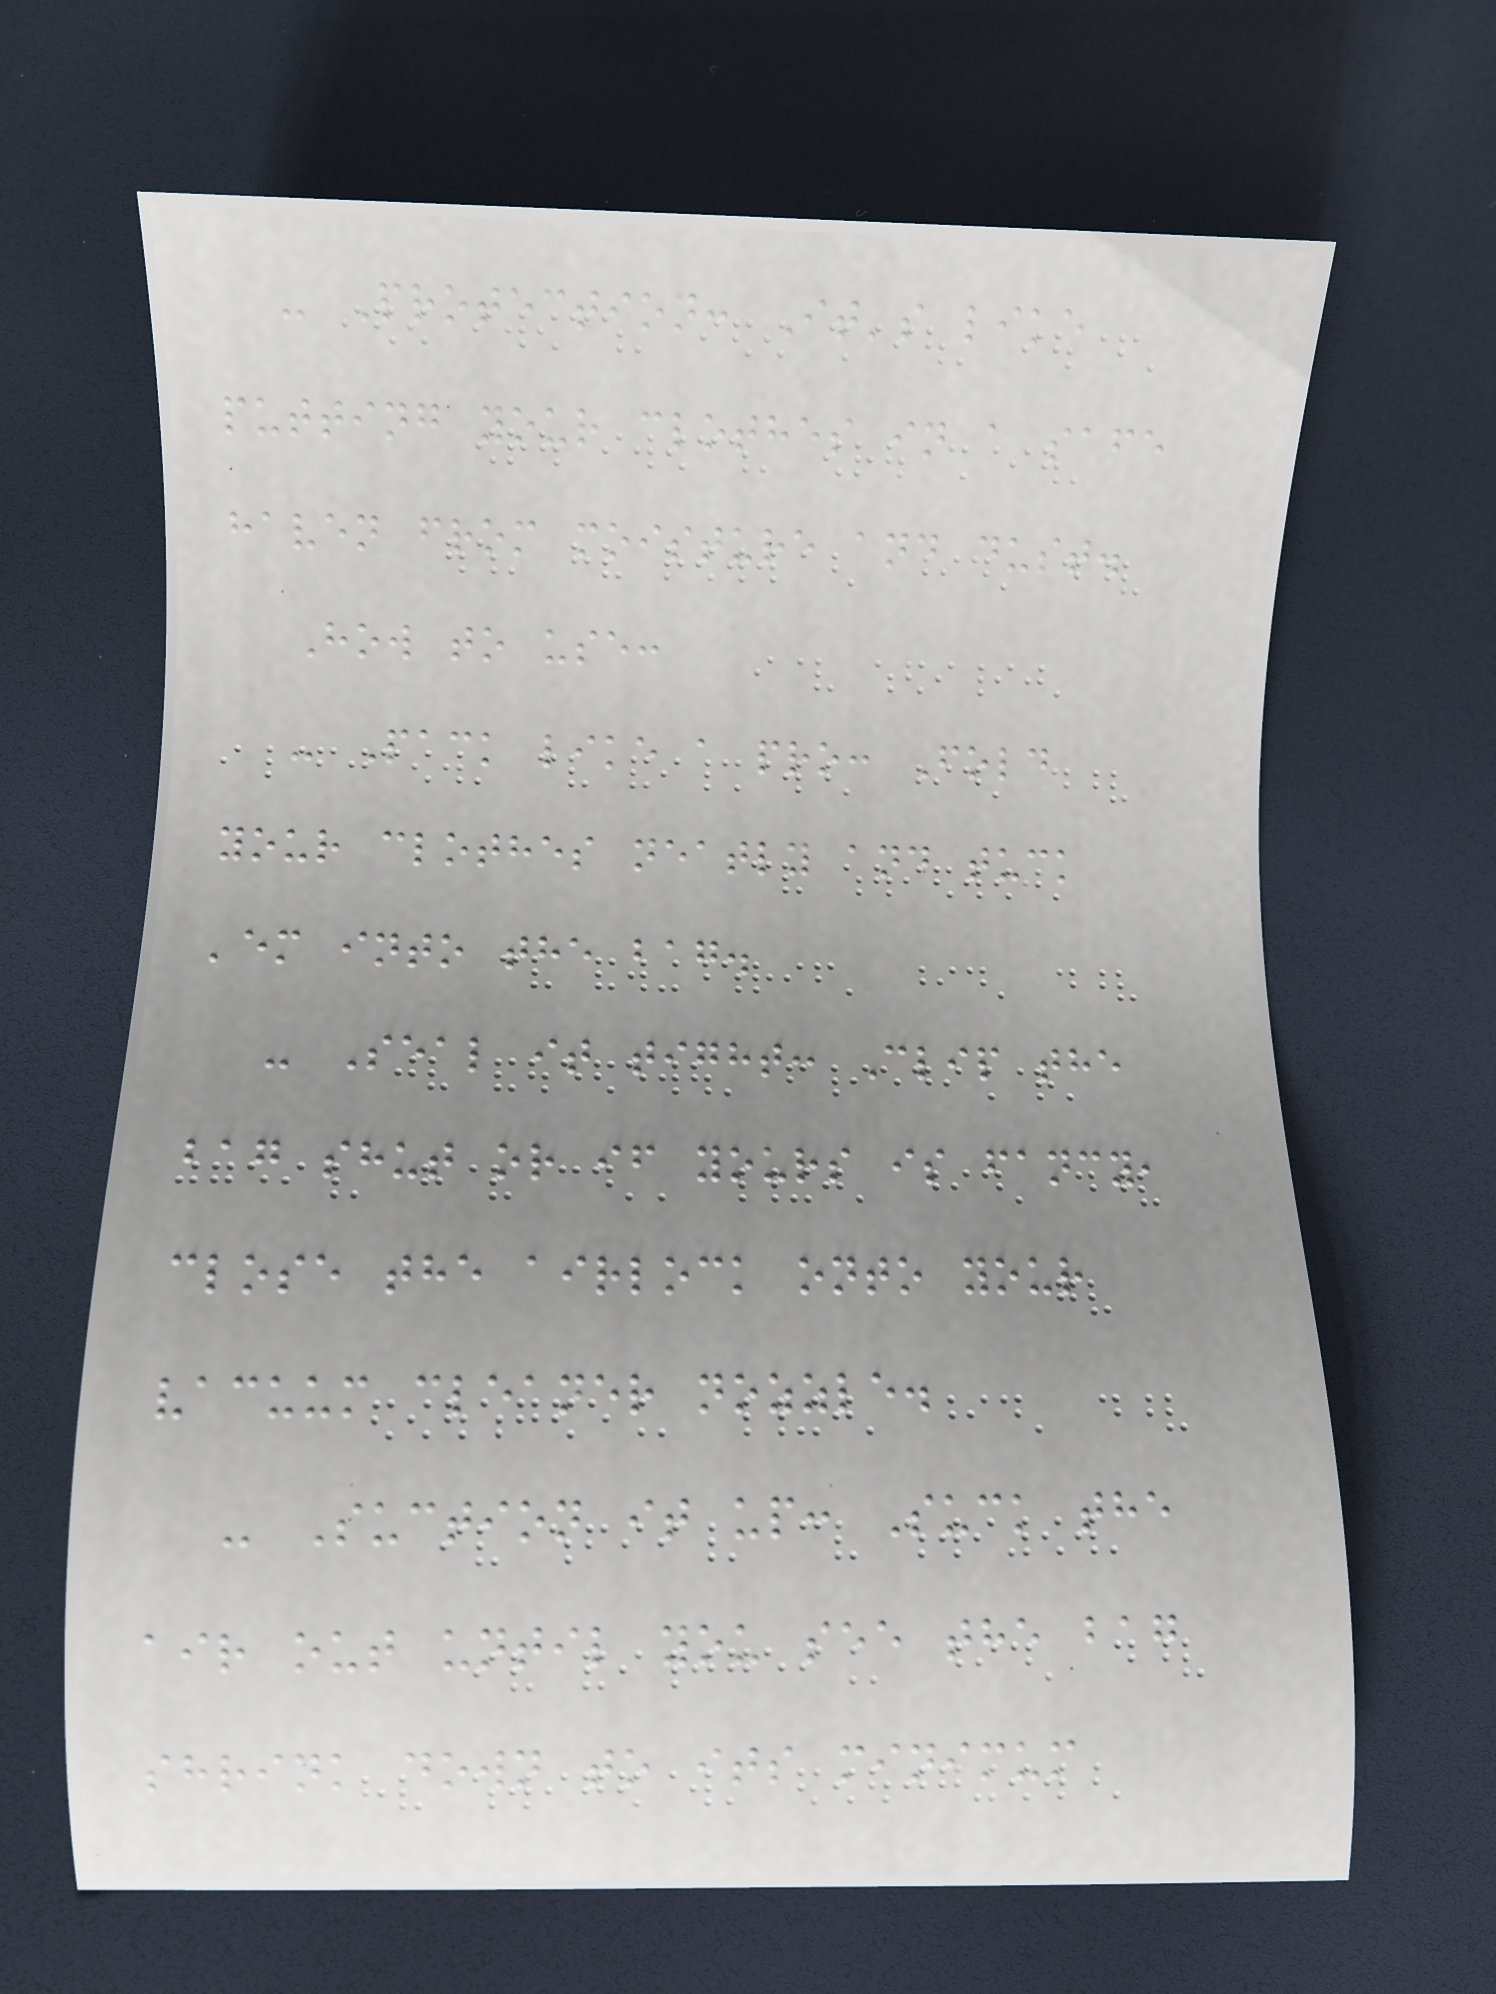- Protection: It's like
putting your clothes in a safe
haven from moisture and dust.
How to use:
- Pack like a pro: Fold
your clothes neatly and tuck
'em into the bag.
- Seal it tight: Clip the
bag shut or if yours is fancy,
close the airlock onto your
vacuum cleaner nozzle.
- Suction it up: Suck the
air out until you see the bag
shrink down to its minimum
